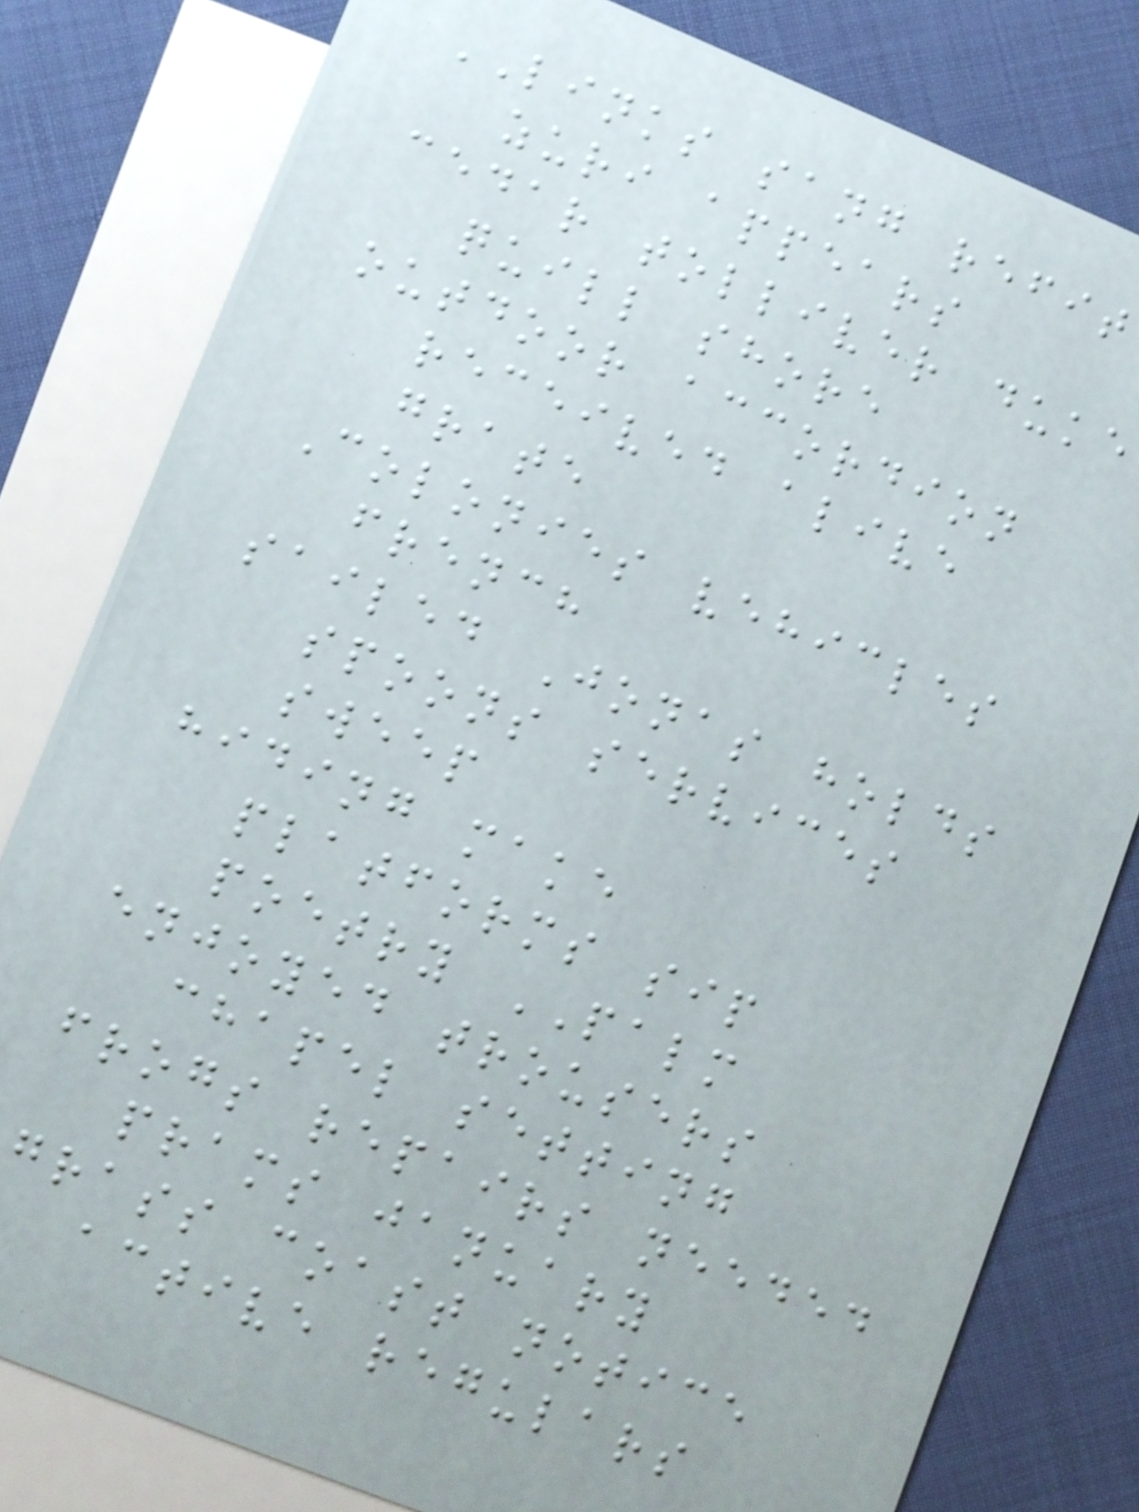LINKS sang refit
zuri appears
cedar tolliver duke
quill shore
outdoor accordion
received alive
grate
Colonies vehicles
french
sailed Jonas holds
spoons services
sweep
hiding make
platforms sip
poetry PALM
enjoyed trousers
chapel setting
frogs repairs needed
prams january
grass coast notice
active regulars
